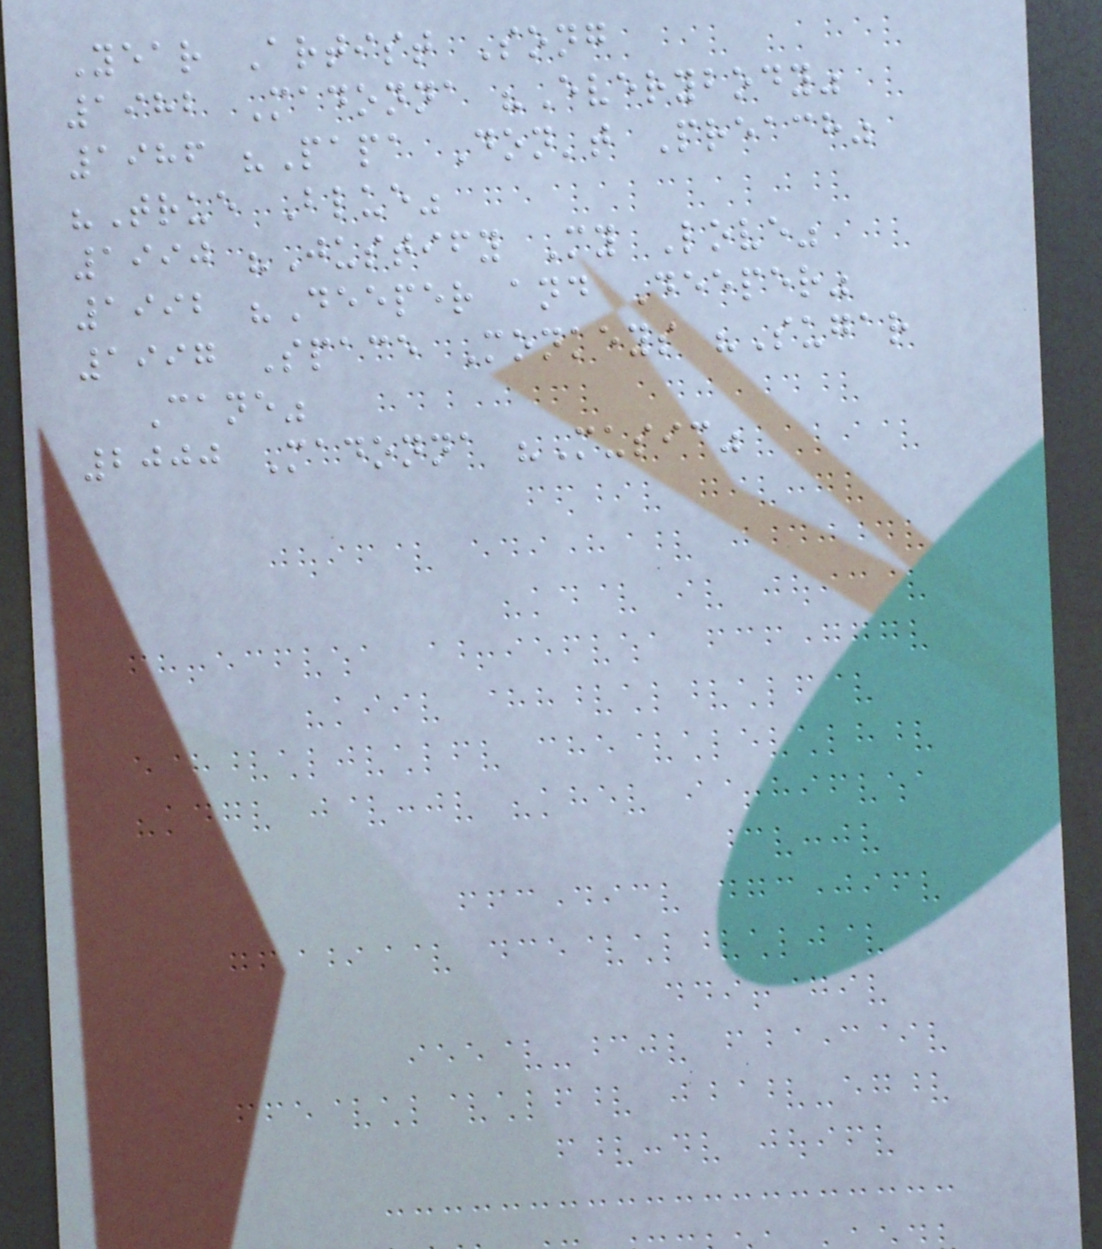Year Artist Song
1982 Madonna "Everybody"
1986 "Papa Don't Preach"
"True Blue"
1990 "Justify My Love"
1992 "Deeper and Deeper"
1997 Space Monkeys "Sugar
Cane"
2000 Madonna "Music"
